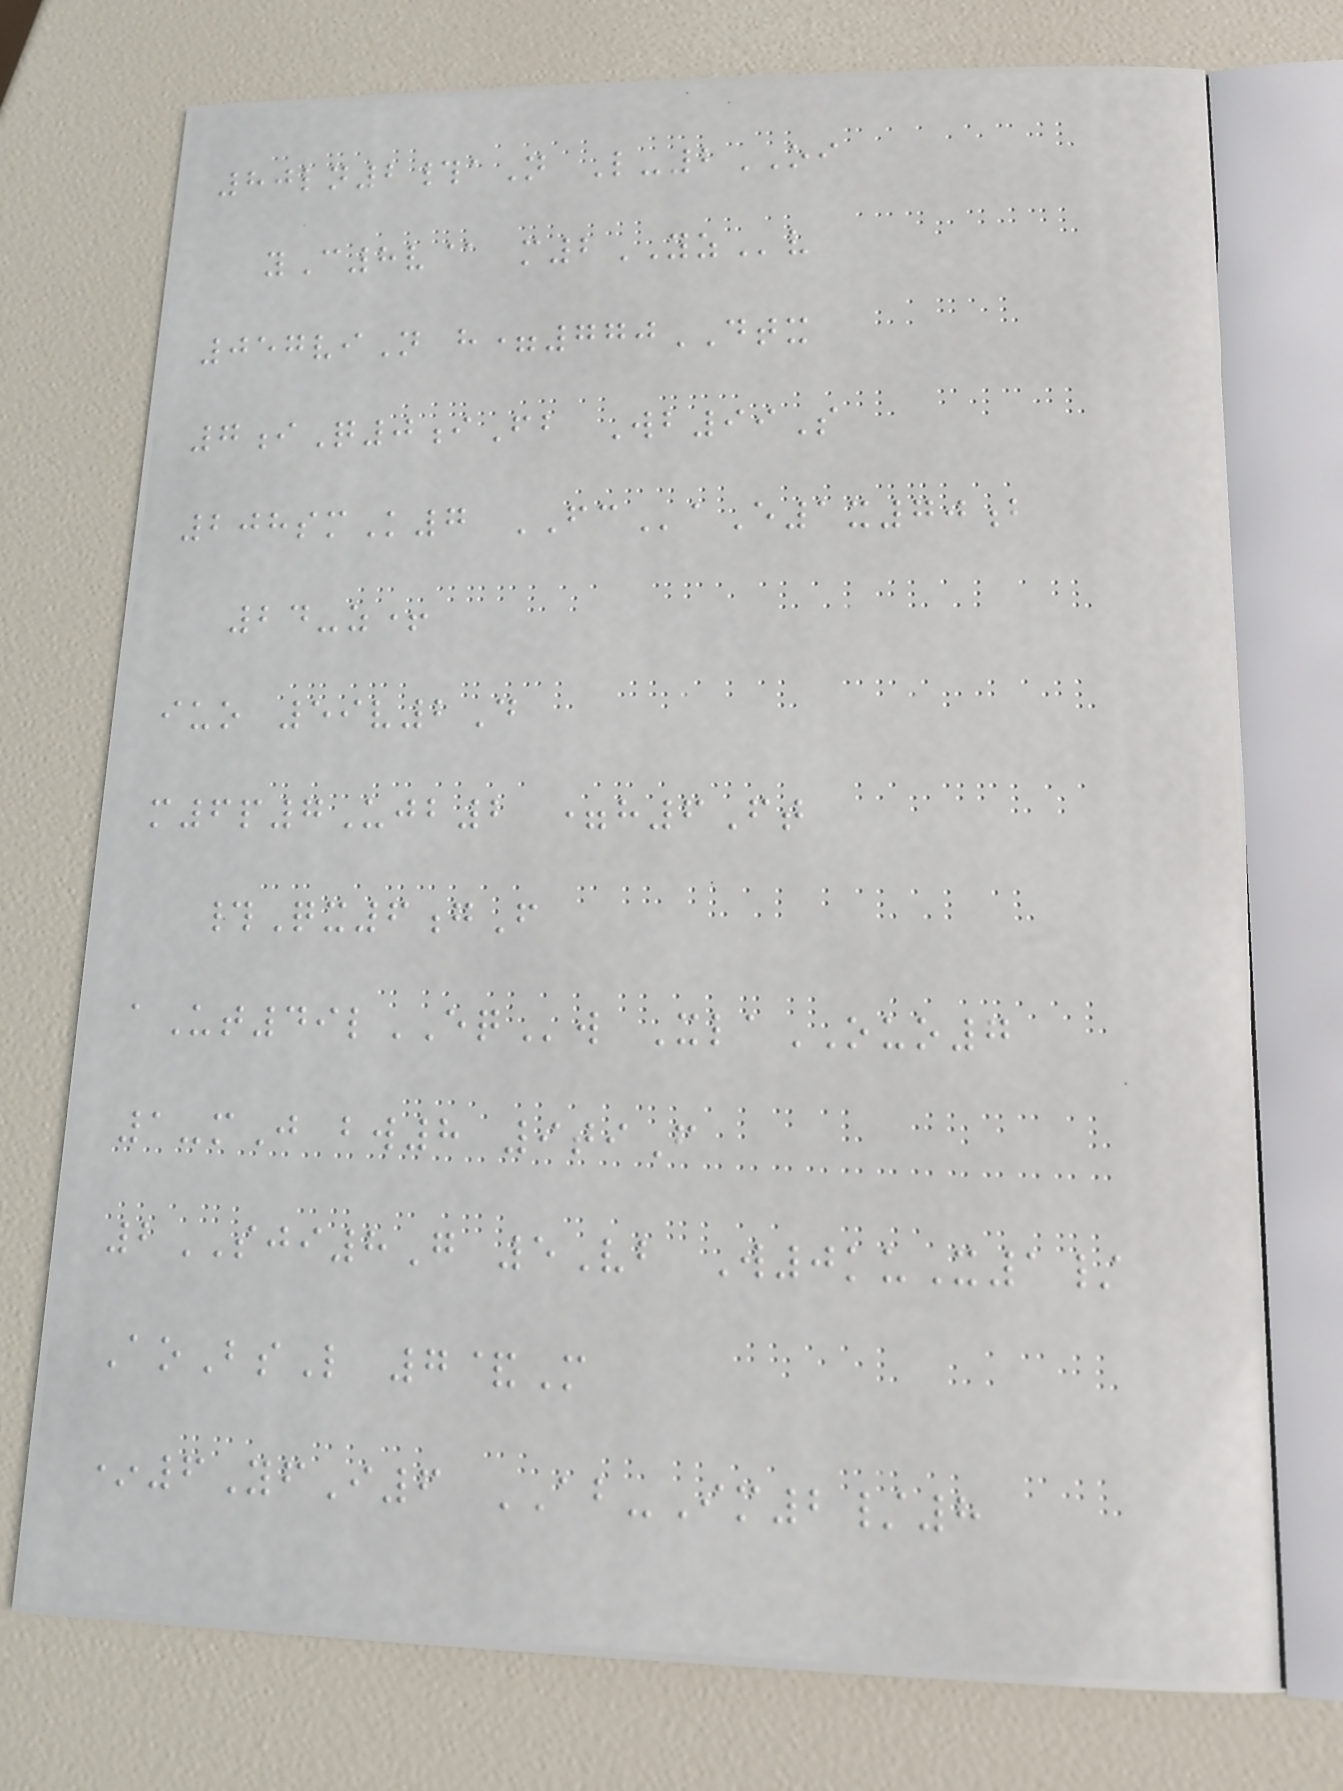80ln2#aN L-2OI
yC8v@ m2YZv
057viN h=770DTX
7iQ0iFb Wb99S
208smK7 FCaE1x70b
24-z+
iuo 59v2D
m6p7Ujb2 =h6Ft
#Qx6gF
aUt49lEQw XlaOUO7
1-mJ bw8 9tiF
2SJI8G 5Vb W0kuX1/
AoBsL 7&M
*6YfI6 AB-Im2/8
